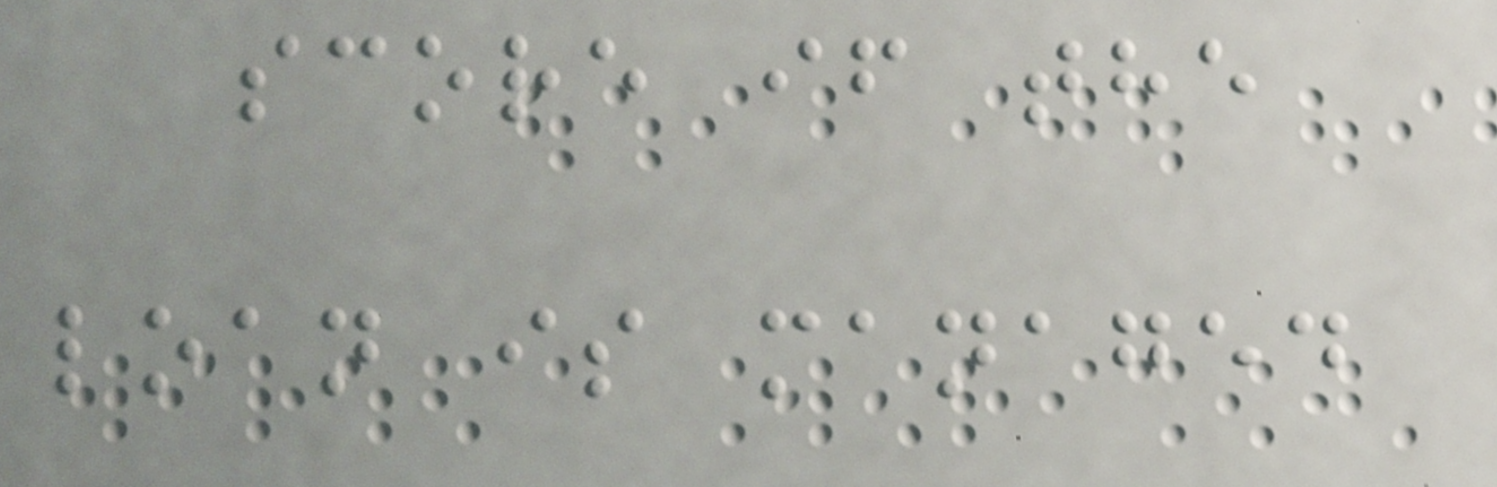score if the
loan is managed
